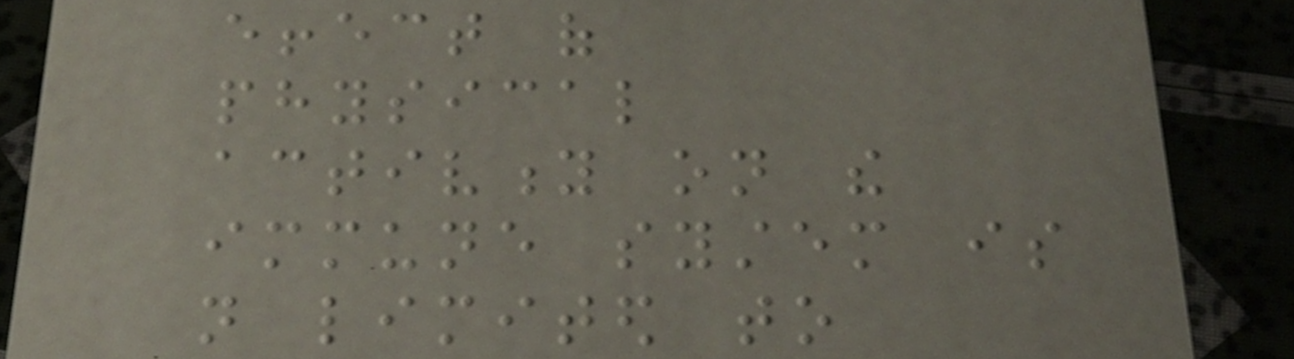effect of
physical
activity on the
immune system is
not limited to
